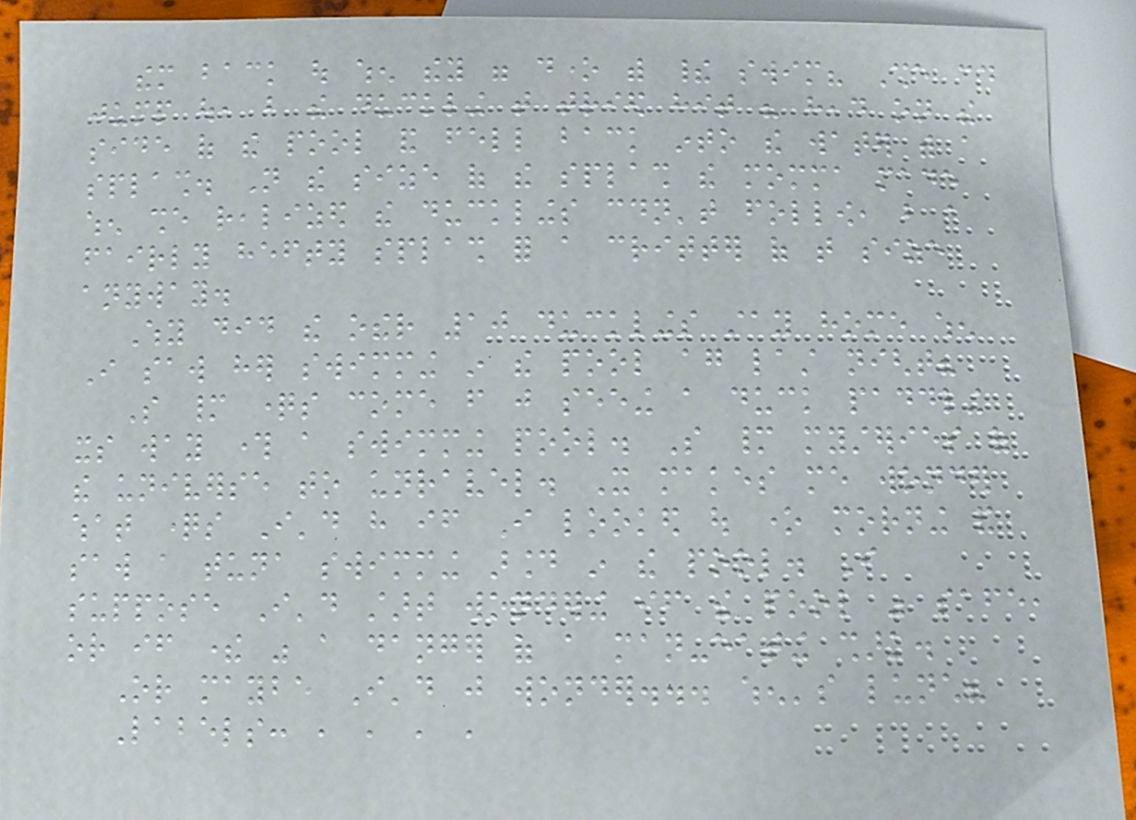them back out when they were done with their swim? She could
jump out, but the duckling that tried hit his head on the
side of the pool and fell back into the water with a
splash. Not the size of the splash the momma made
when she realized the ducklings couldn't follow, but a
fairly hefty splash for a critter of that size
anyway.
Why did the other 10 ducklings stay home when
I saw her swimming in the pool again last night?
So many questions come from just seeing a duck paddling
its way through a swimming pool. So many mysteries of
the universe to unravel. It makes me wonder
what questions I'd have if I looked out one morning and
saw a tuna swimming around in the pool. I
suppose I'd start wondering if the pool was safe,
or if there was a danger of a man-eating shark.
Or maybe I'd just wonder... when's lunch?
Labels: , , , ,
